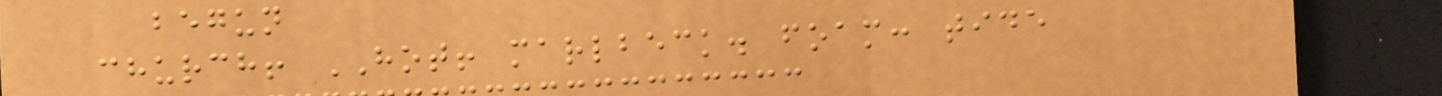begun
church! HOT! marlbeck. foam: tide
